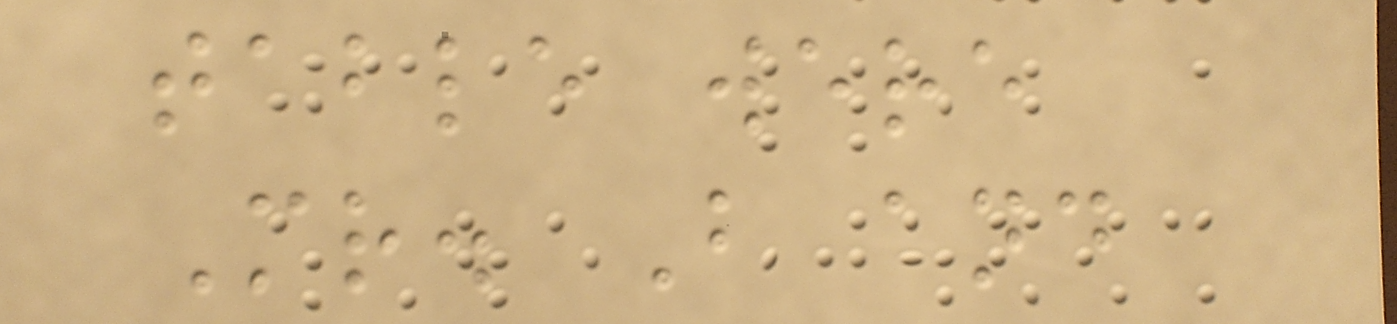table were
Mr. B and
